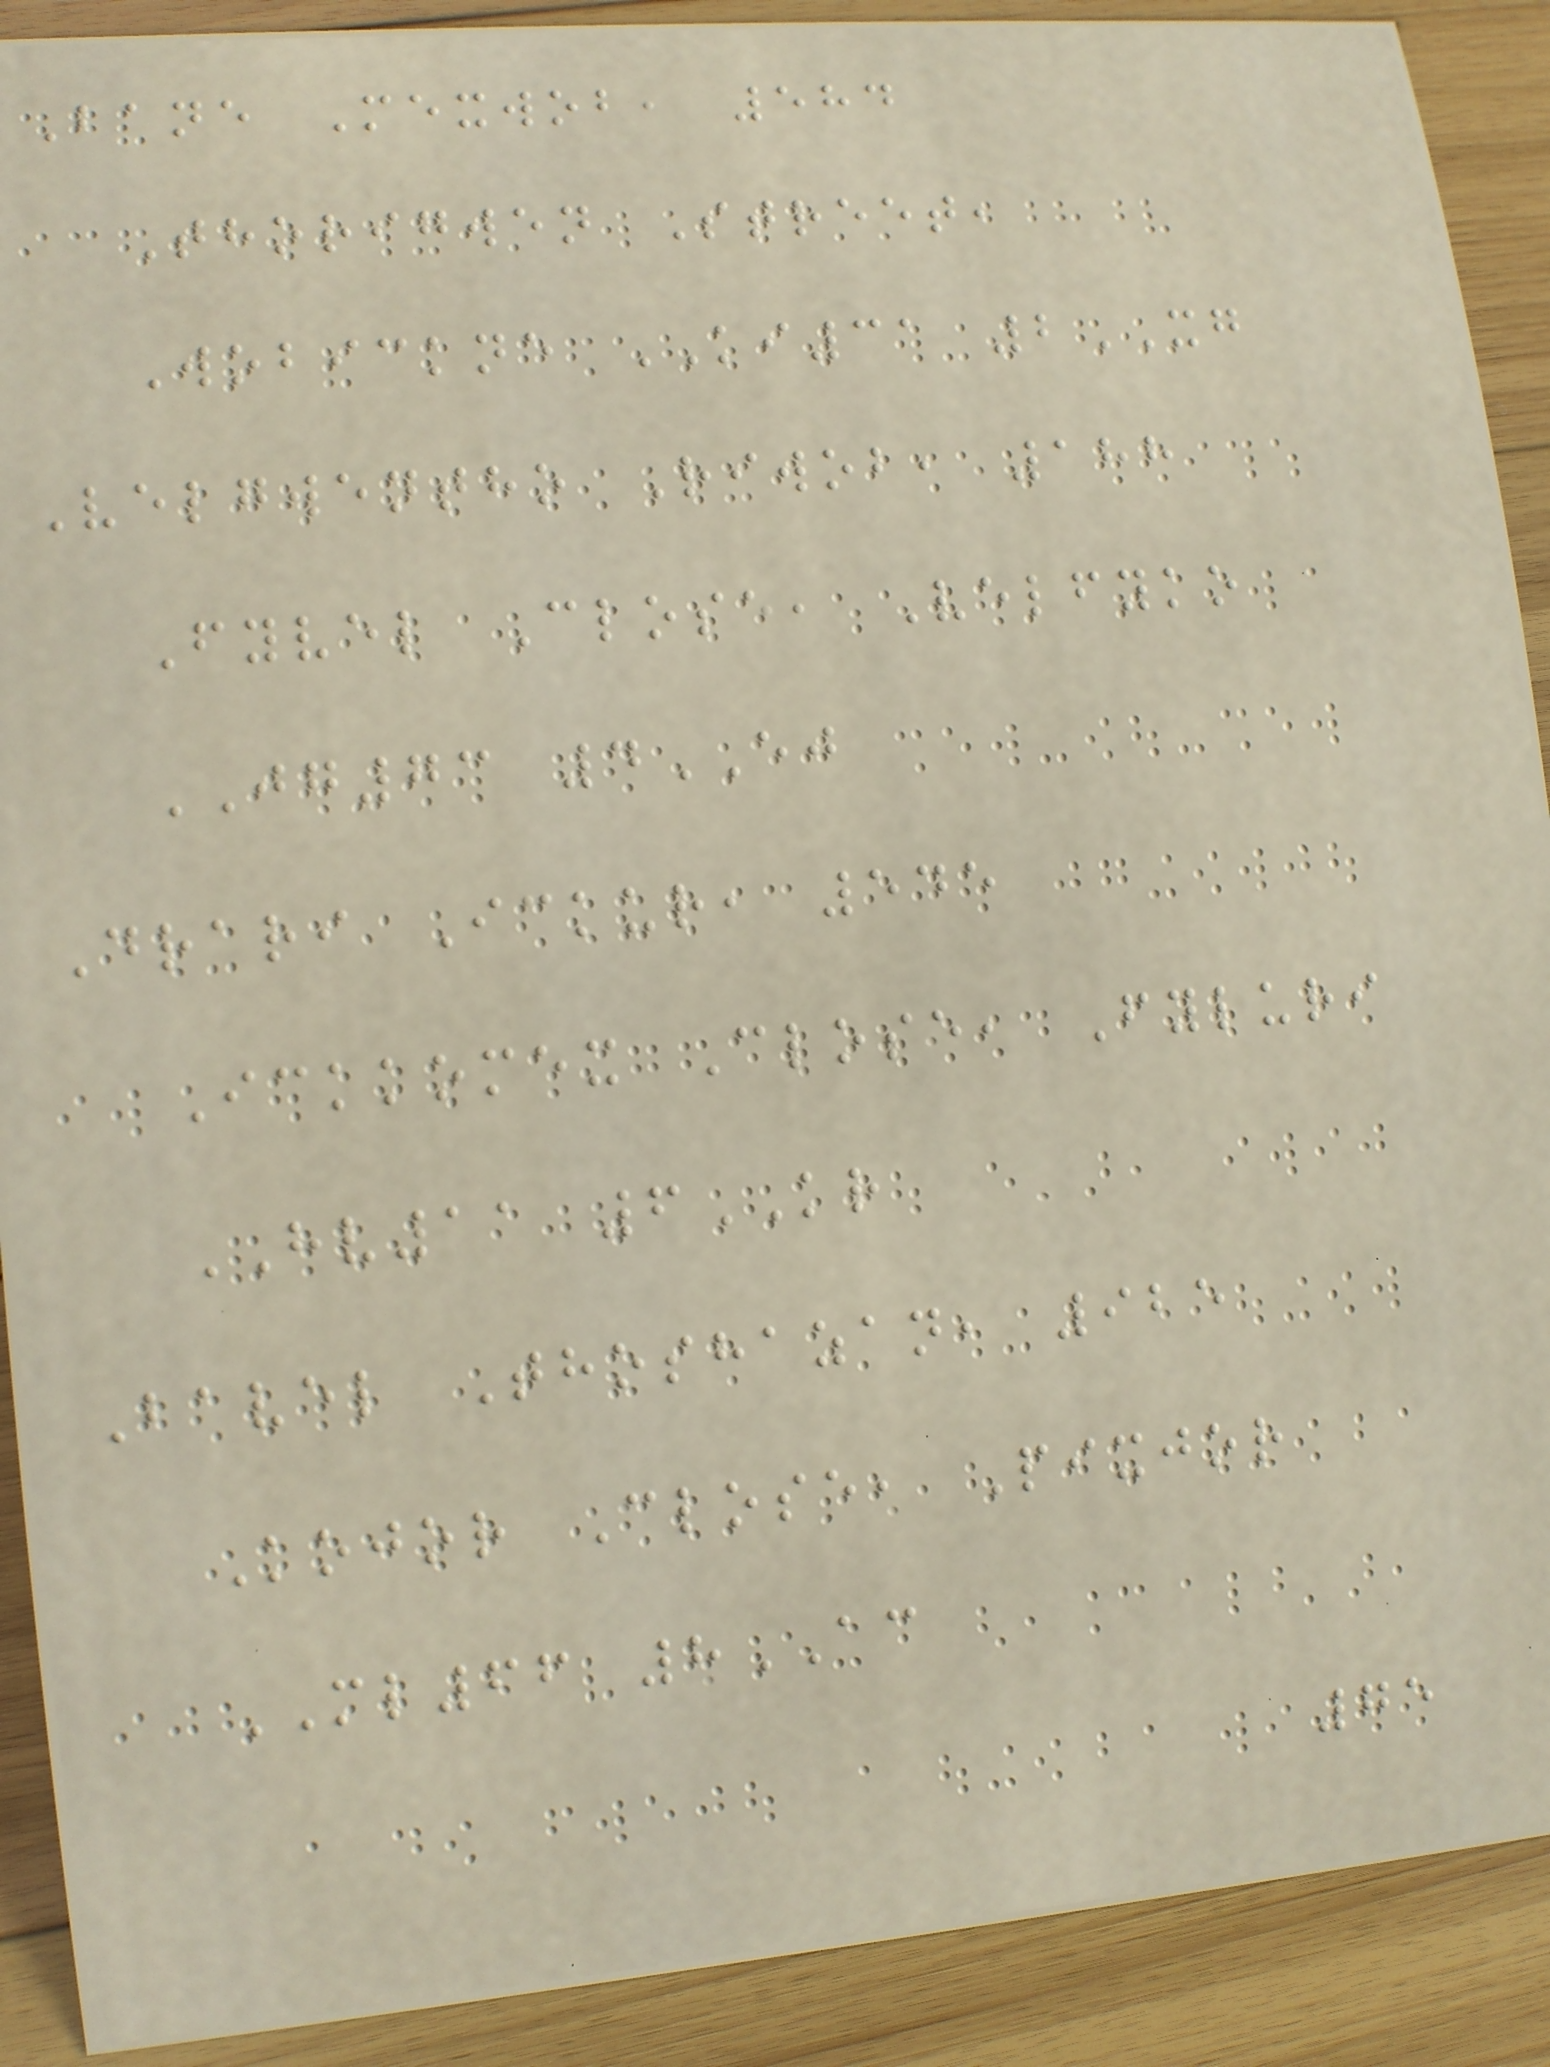Bane Mexwob, 584
Thorigwen Street,
Wobickne KI31 2XG
Velgwentho Riwob, 188
Fyvel Close, Velfyko
JG73 4EJ
Drari Ickur, 545
Ickkomex Close, Fyluri
HV11 6KR
Bavel Thoshazan, 925
Kojor Close, Pixjor
ML66 8AC
75
